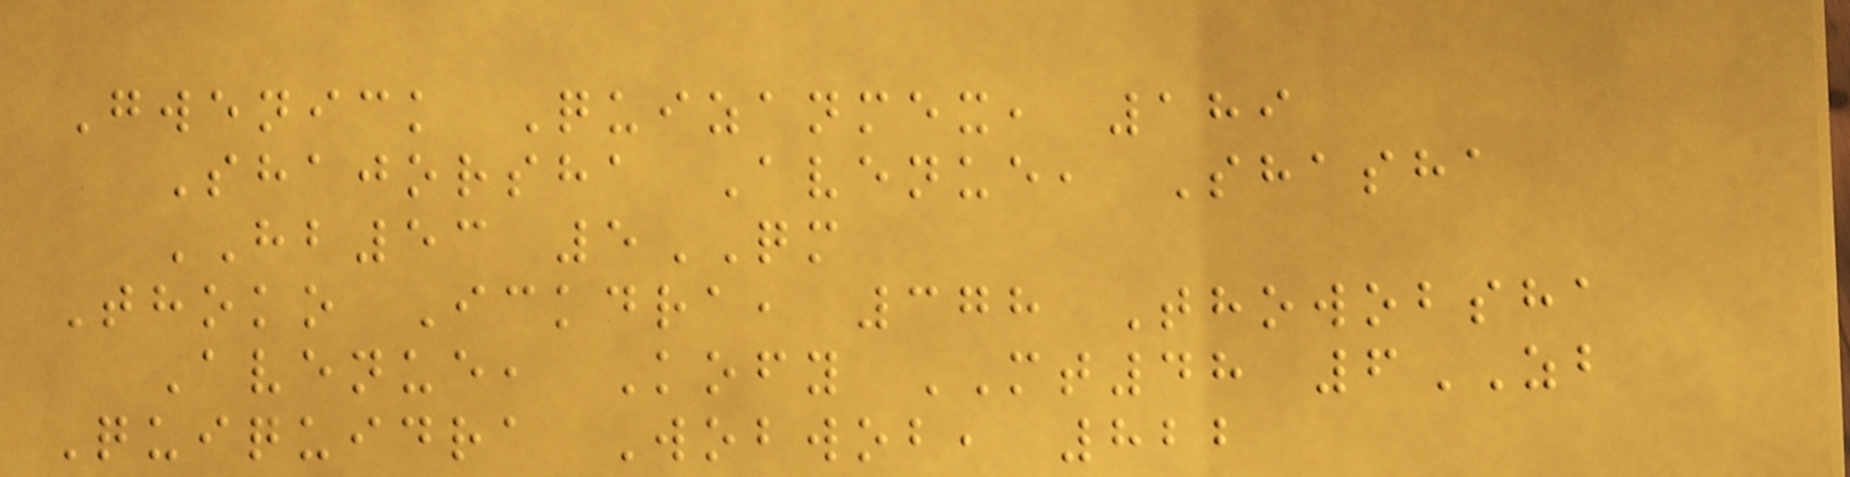Gwenick Quizanmex, 189
Shajorsha Avenue, Shasha
HB53 5QM
Thoko Ickdra, 378 Thowobsha
Avenue, Kofy MT48 6ZB
Quiquidra Wobwob, 822
